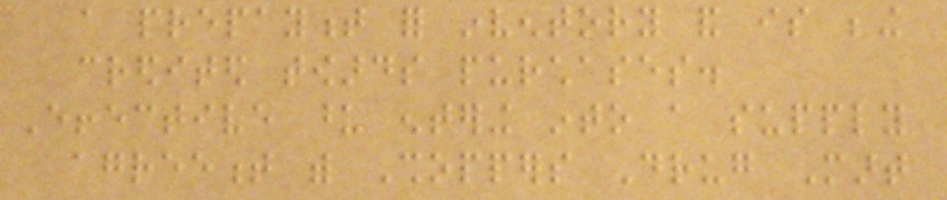a prepayment for inventory and is being
credited towards purchases.
Effective upon entering into a supply
agreement with Shoppers Drug Mart
